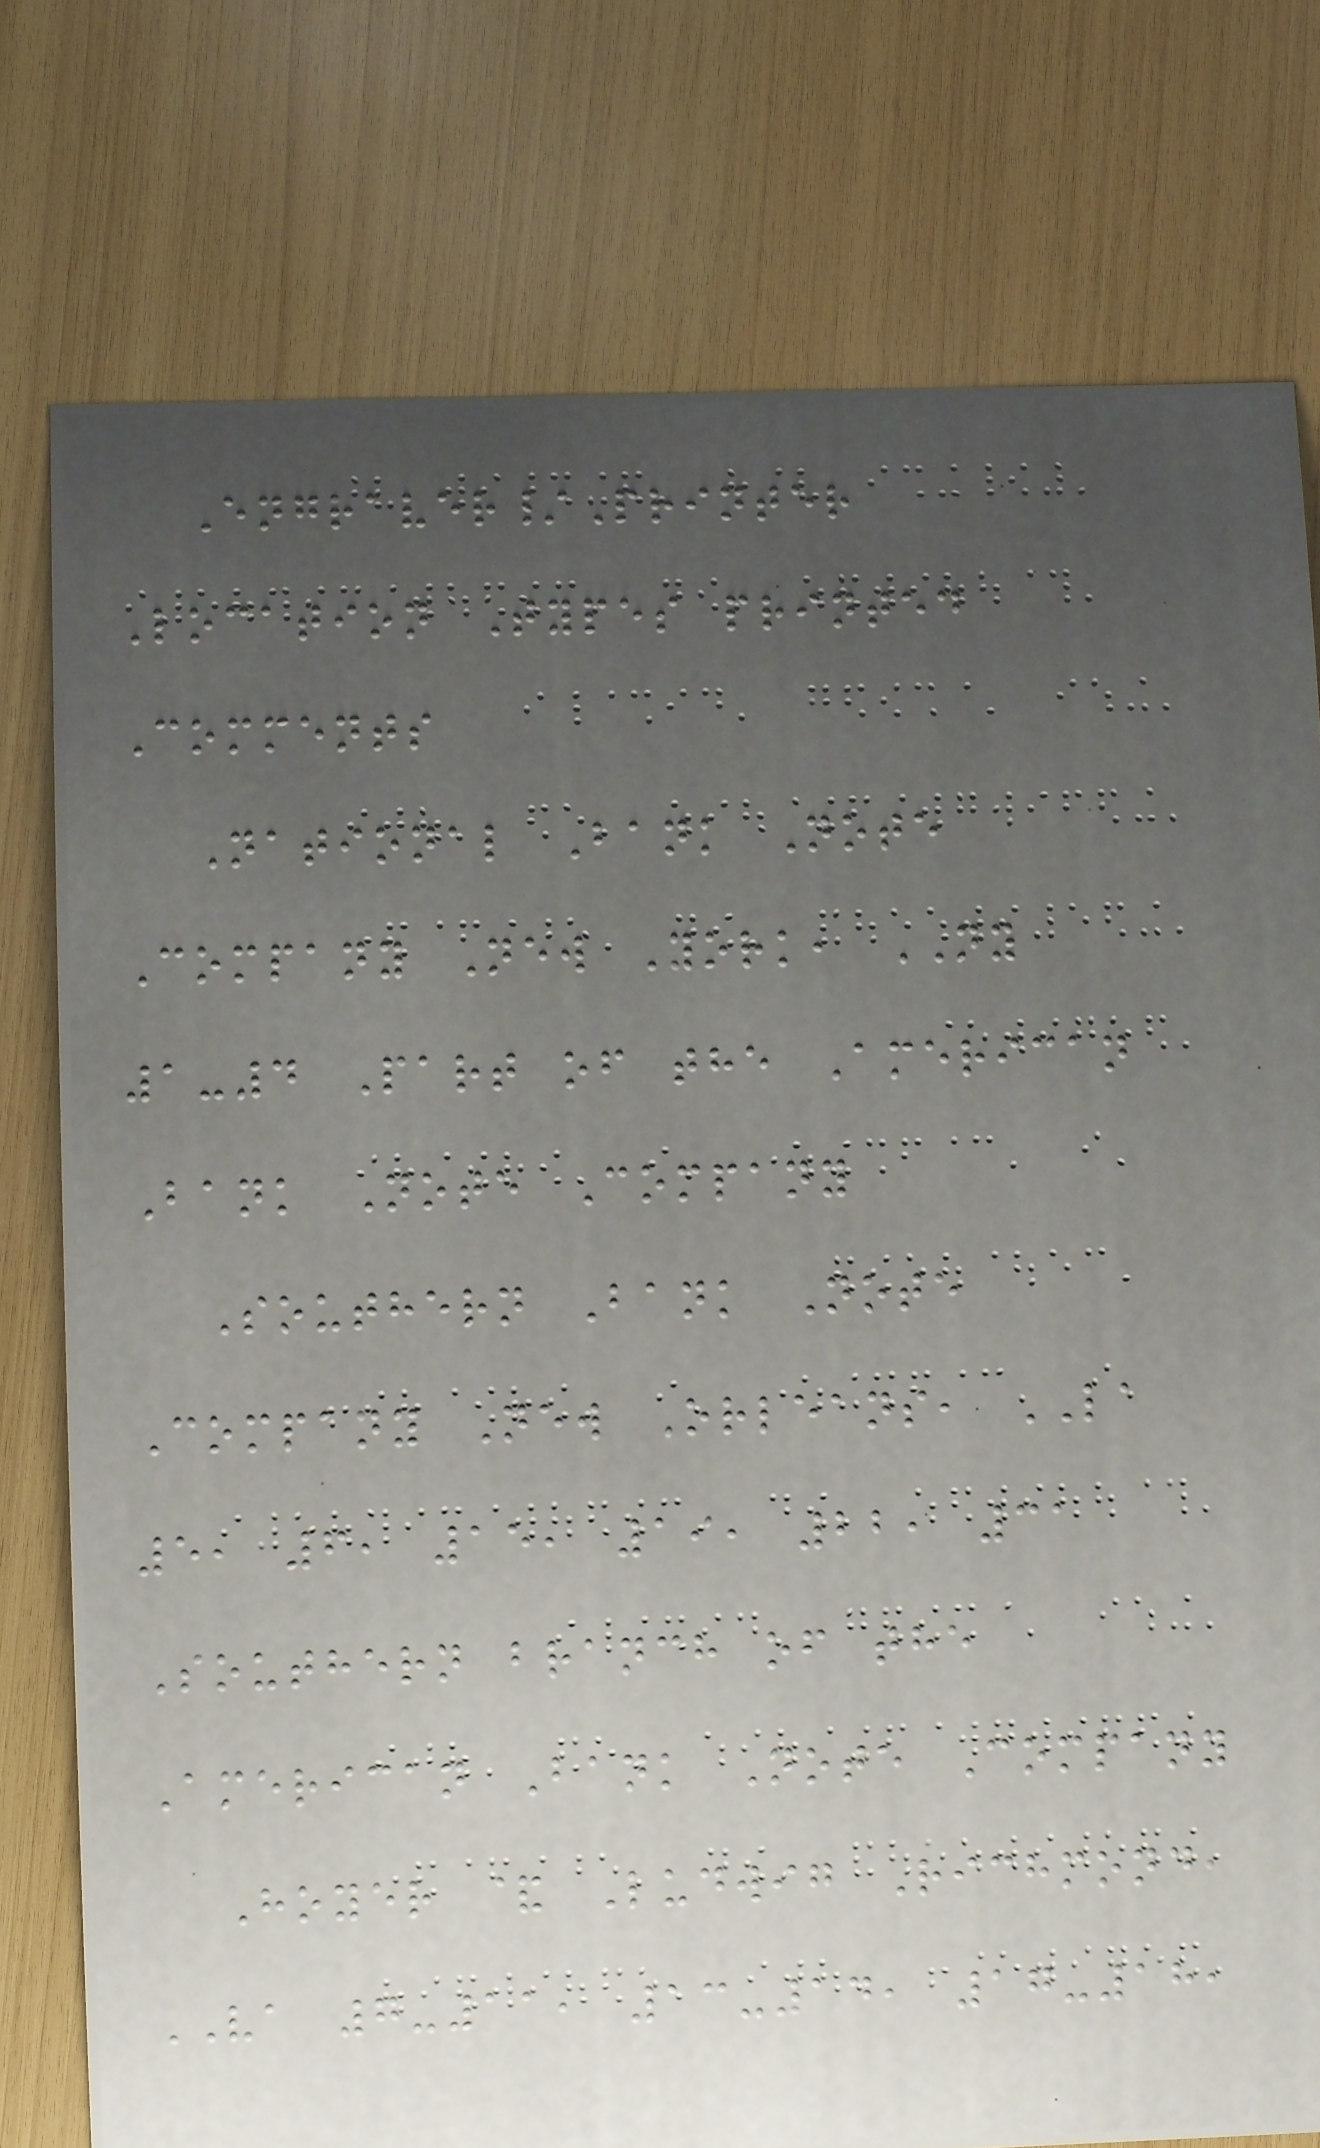Engraver/Printer
Location Types printed
Comments
National Bank Note
Company New York, NY
1-4 Part of the American
Bank Note Company
Southern Bank Note
Company New Orleans, LA
5, 6, 15, 19, 22, 31
Southern branch of the
American Bank Note Company
Hoyer & Ludwig Richmond,
VA 7-11, 13-14, 17-18,
